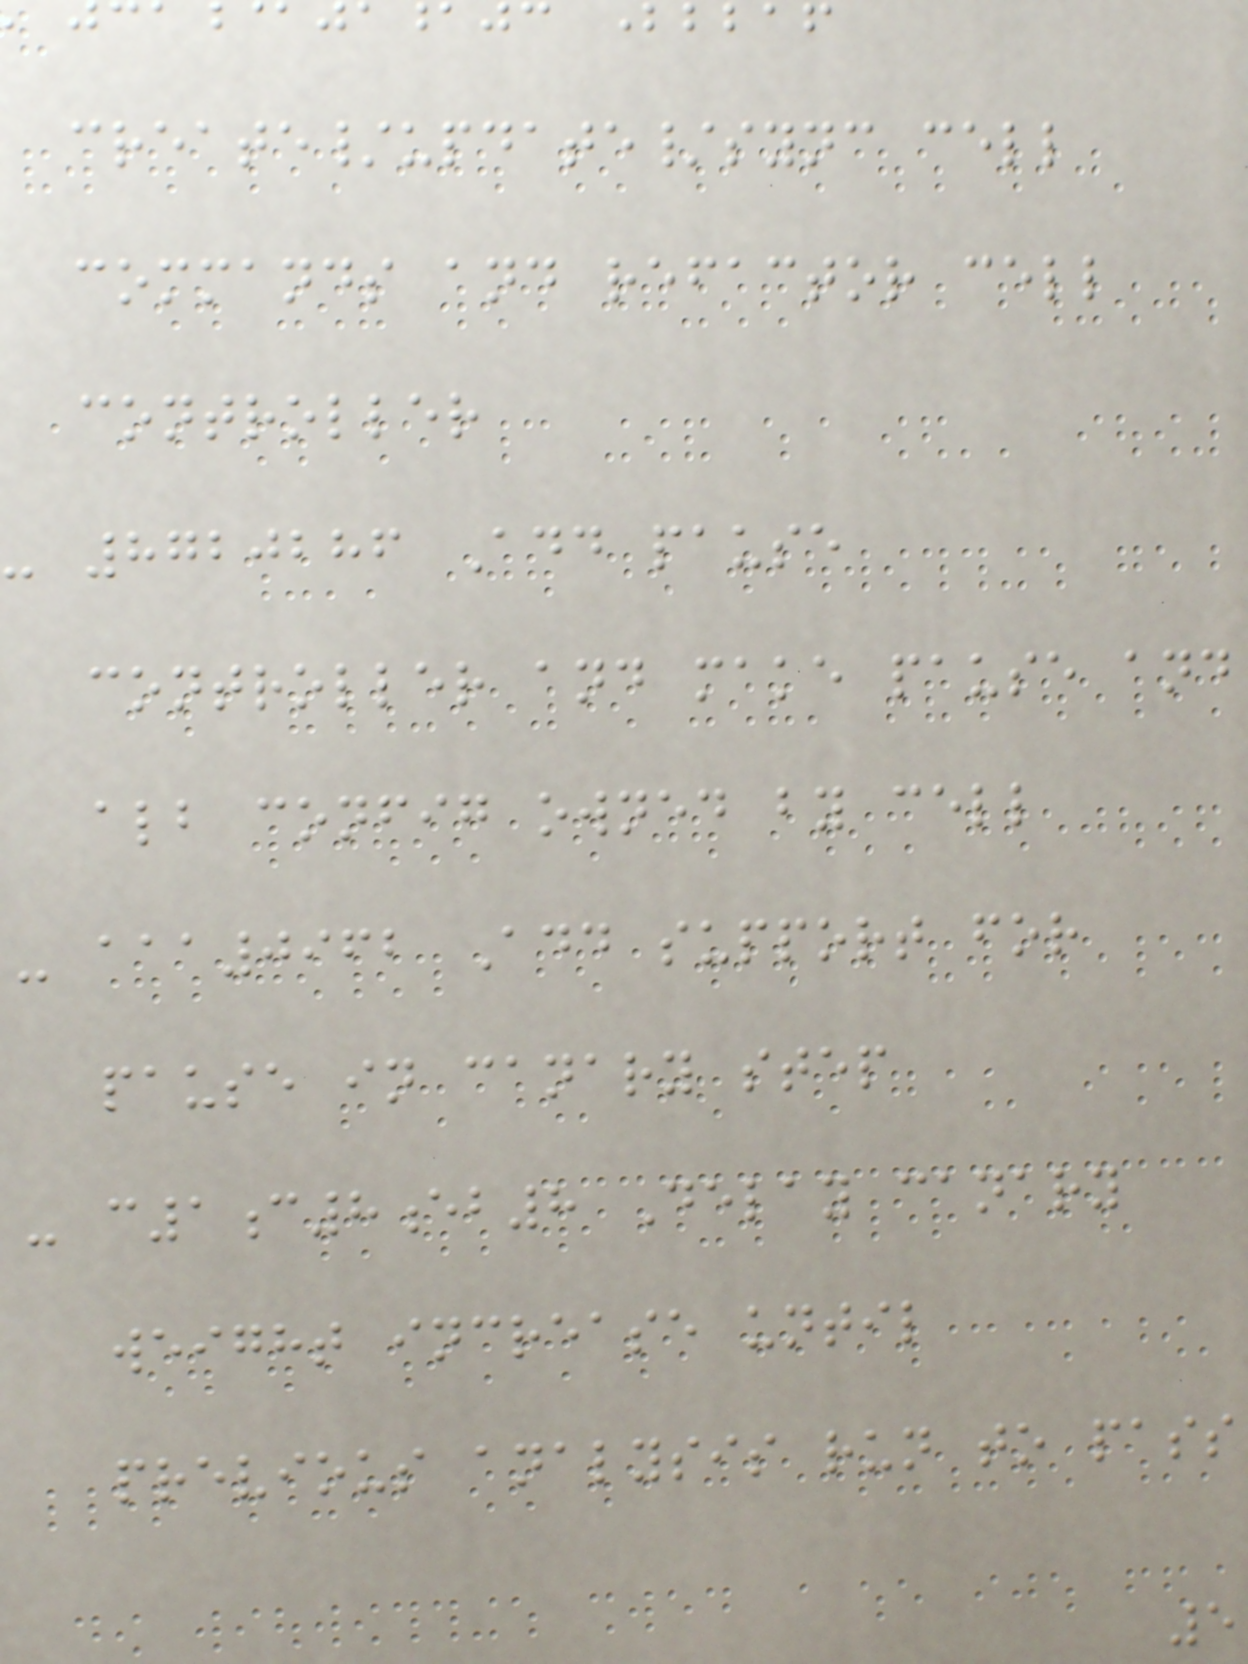create/update/sync cell
commands and refactor cell
controller
- 8720286 Add pause
controller and make pause and
alb config owned by cell
- aaa0962 Add support for
pause in canary step
- c1c8eb8 Delay canary
weight increase until
previous analysis run to pass
5
